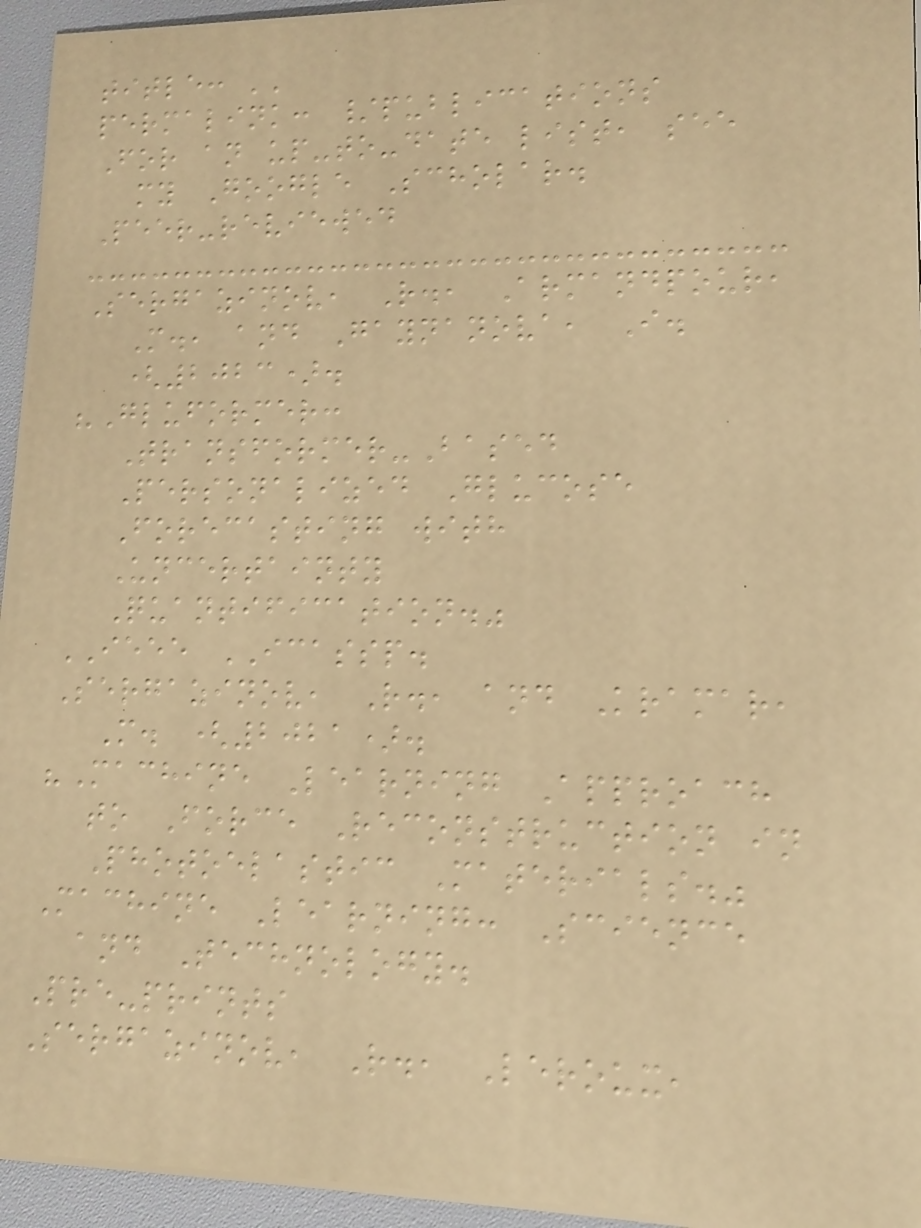title: ''
permalink: /publications
For an up-to-date list, see
my Google Scholar.
Peer-reviewed
Sergazinov, R., Armandpour,
M., and Gaynanova, I.
(2023).
"Gluformer:
Transformer-Based
Personalized Glucose
Forecasting with
Uncertainty
Quantification."
IEEE ICASSP.
Sergazinov, R., and Kramar,
M. (2021).
"Machine Learning Approach
to Force Reconstruction in
Photoelastic Materials."
Machine Learning: Science
and Technology.
Pre-prints
Sergazinov, R., Leroux,
